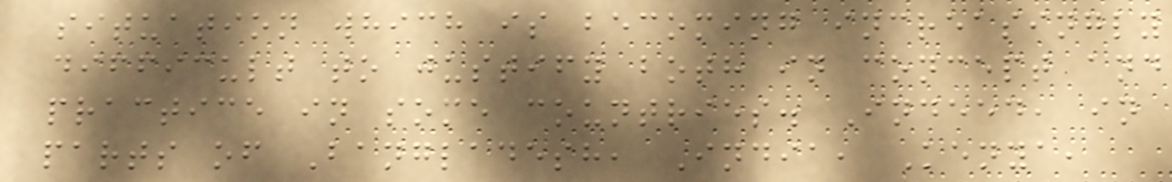situation which is becoming increasingly
difficult to justify both in concept and
practice in some countries. Indeed, in
parts of Bangladesh, India, Kenya,
